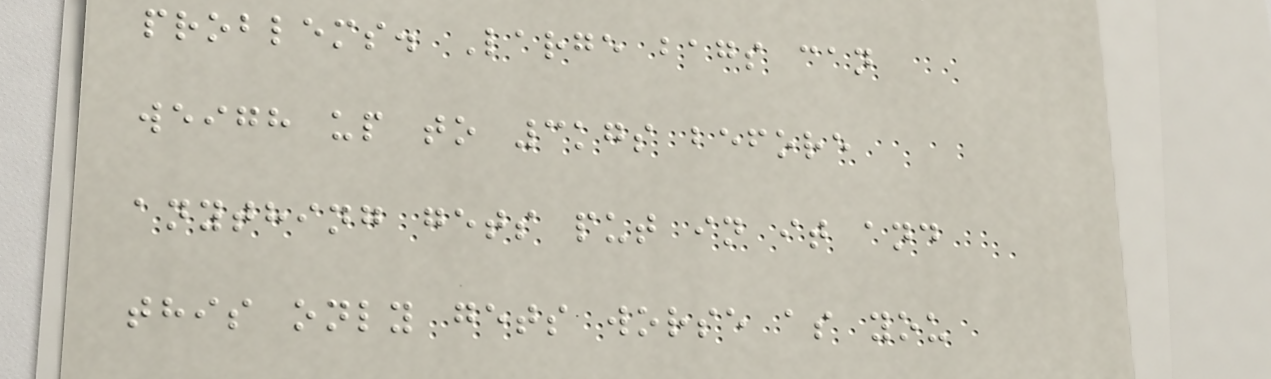problems. Large bags can
weigh up to 3kgs before
anything gets put in it and
this only gets worse as you
